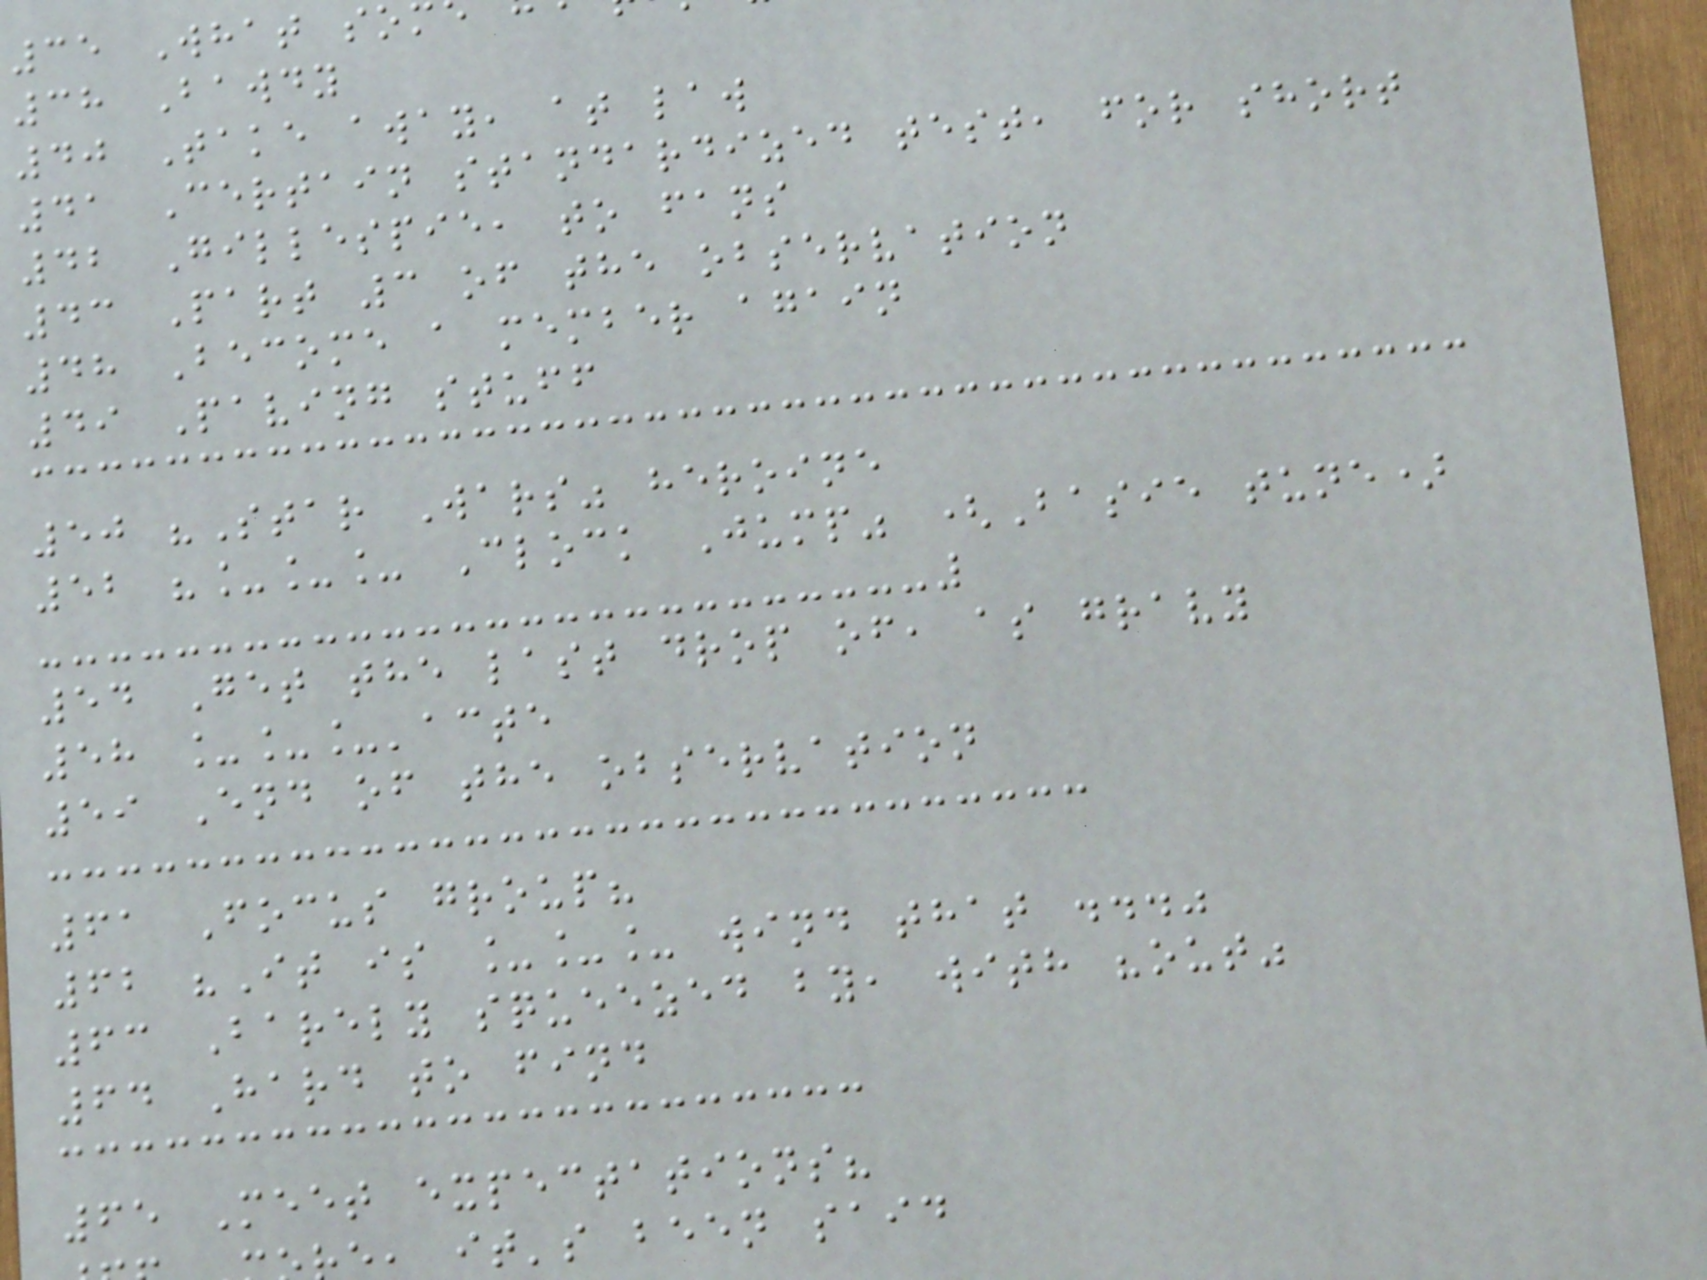35 What som
38 Bawdy
40 Take away, at law
41 Certain standardized test, for short
42 Gillespie, to fans
43 Part 3 of the observation
48 Become a member again
49 Paving stuff
50 "Star Wars" heroine
52 "___ Clock Jump" (Basie tune)
54 Get the last drop of, as gravy
58 ___'acte
59 End of the observation
61 Focus group?
62 "It is ___ wind that ..."
63 Barely squeezed by, with "out"
64 Hard to find
65 Meet expectations?
, it's been said
